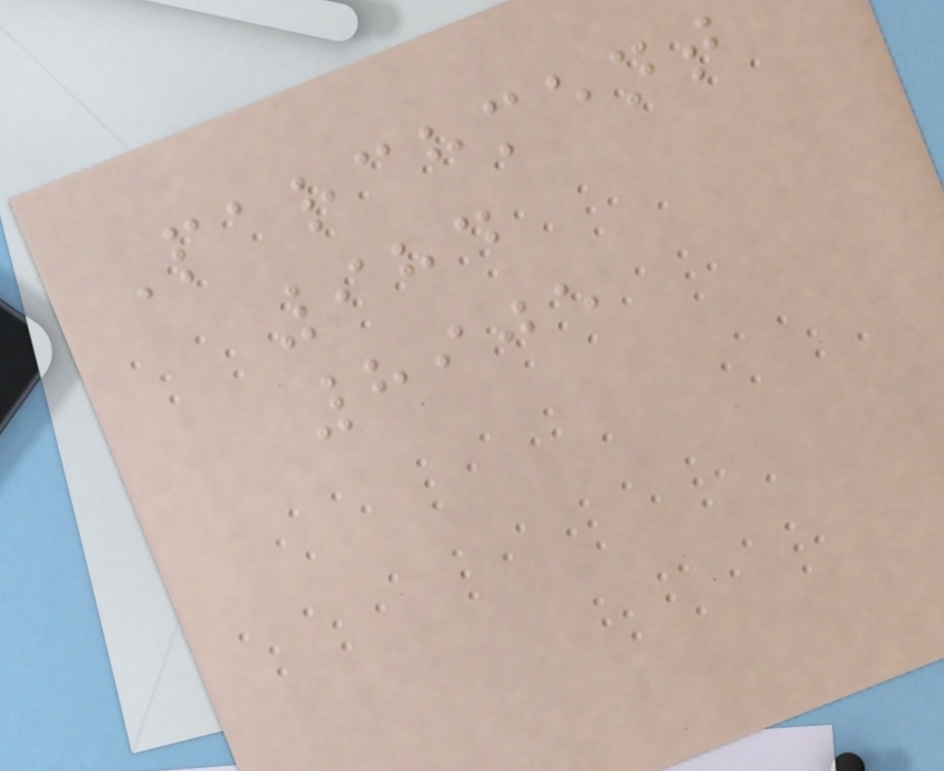Parchment
984
8905
